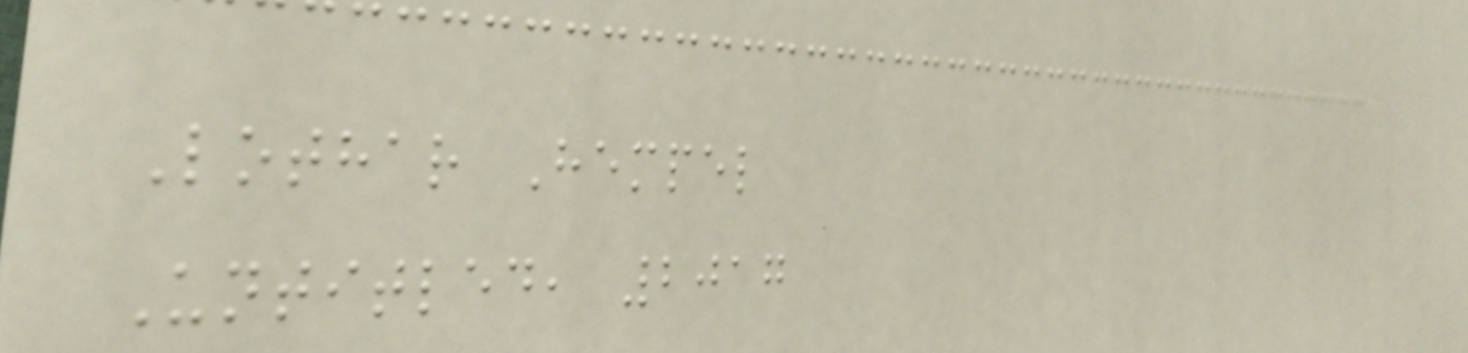Lothar Hempel
Untitled, 2017
